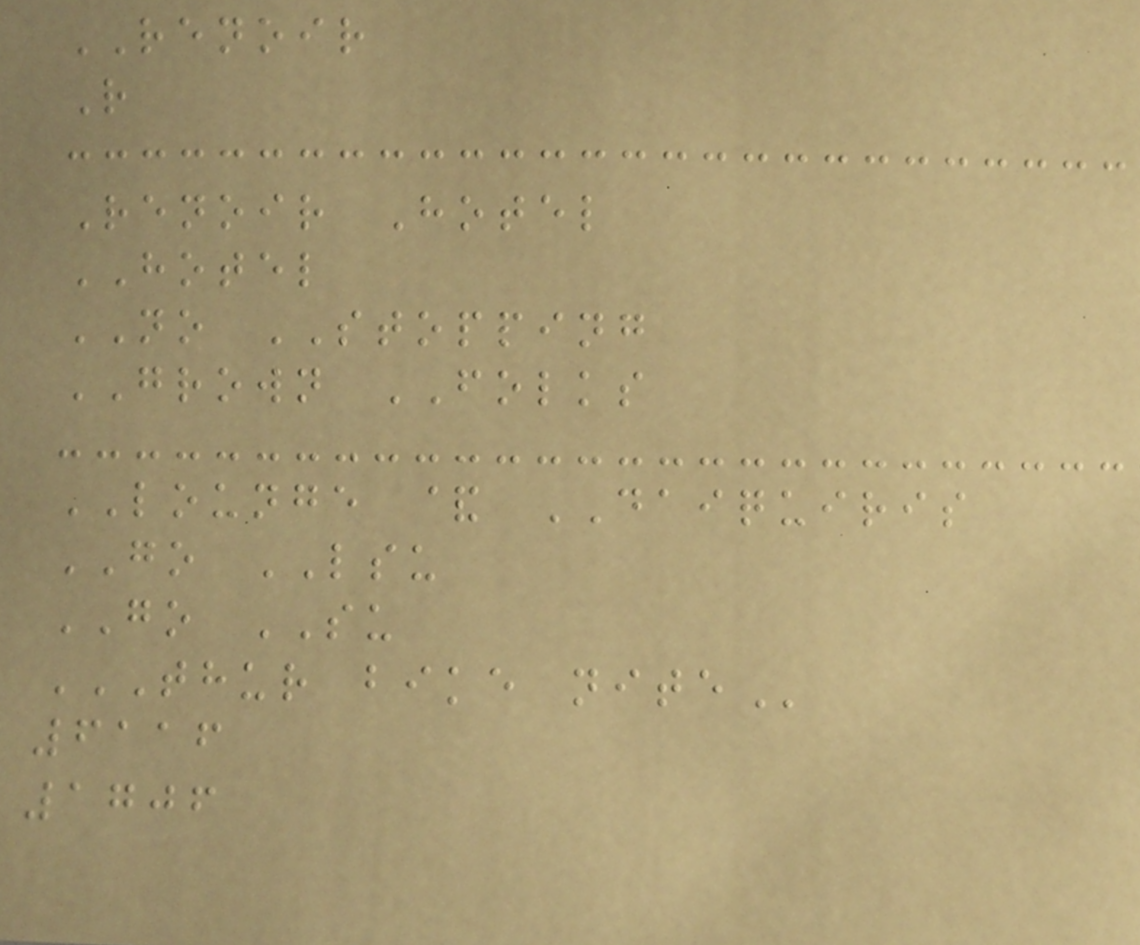RENOIR
R
Renoir Hotel
HOTEL
NO STOPPING
GROWN FOLKS
LOUNGE & DAIQUIRIS
GO LSU
GO SU
THUR BIKE NITE
6116
1706
